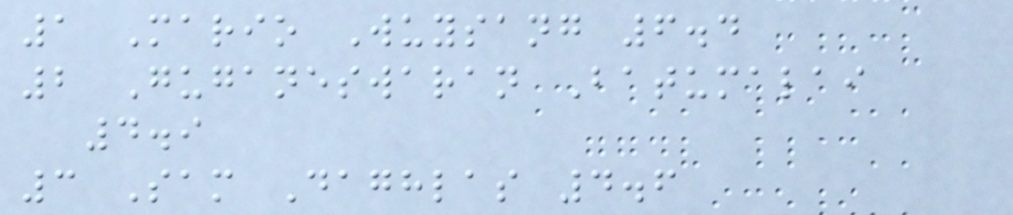1 Mario Wuysang 6.4
2 Guganeswaran Batumalai
4.9
3 Sam Daghlas 4.6
